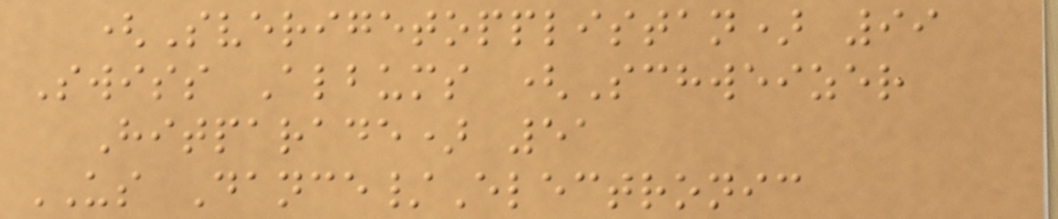(Sverigetopplistan) 99
Swiss Albums (Schweizer
Hitparade) 51
US Dance/Electronic
